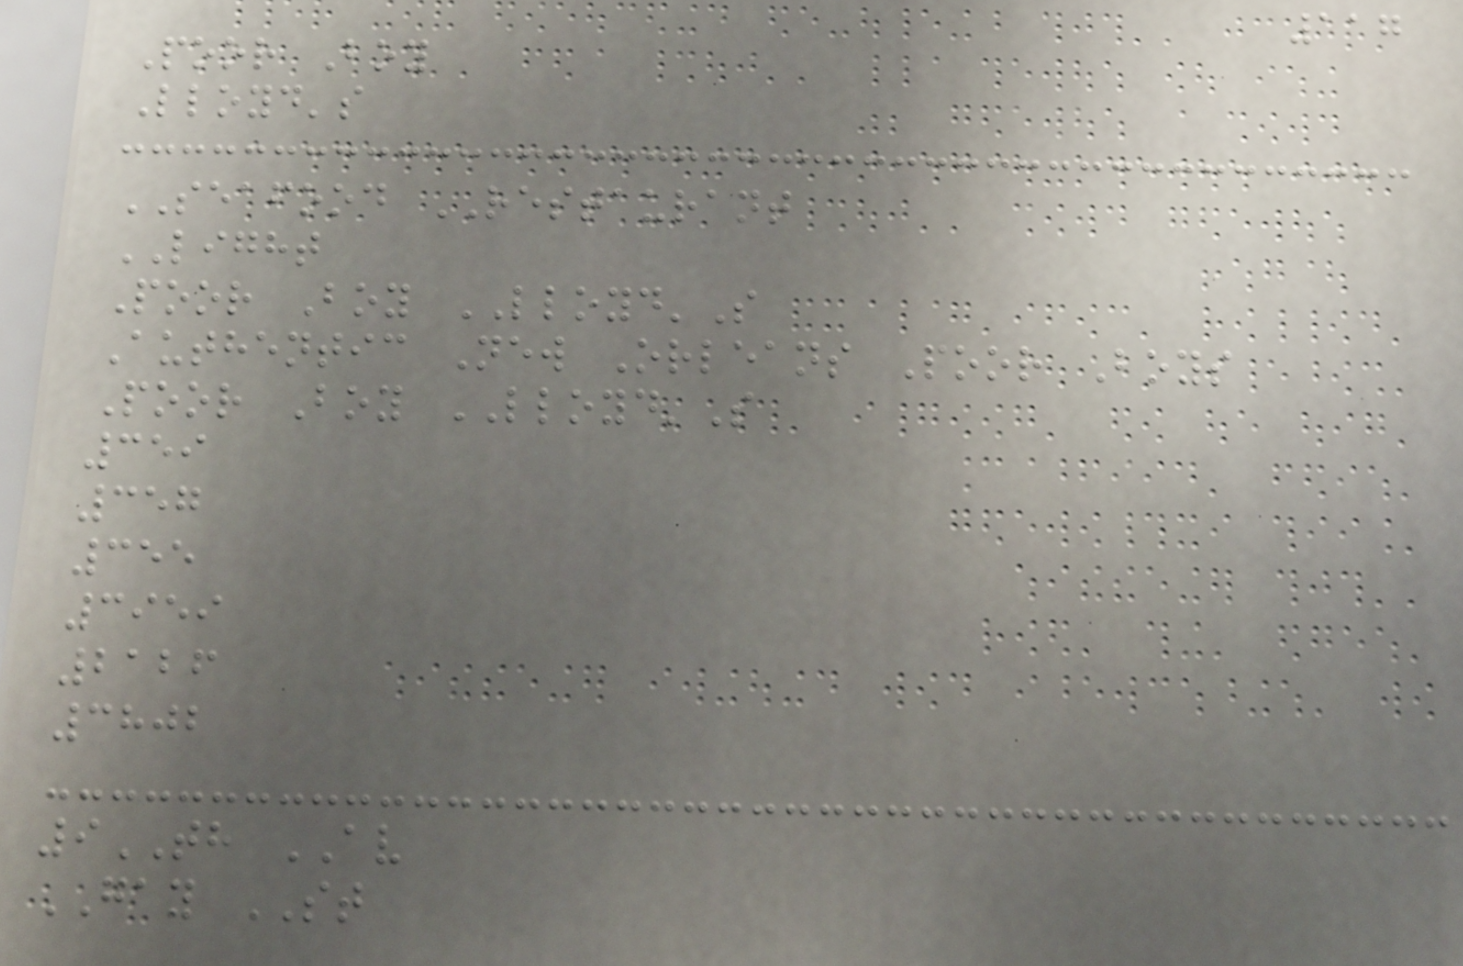117
Poor Boy
Lloyd's
SEAFOOD RESTAURANT
LIGHT
Poor Boy LLOYD'S
Authentic New Orleans Poor Boys
Poor Boy LLOYD'S
359
357
355
3959
2126
3802
9TH AV
GAY ST
